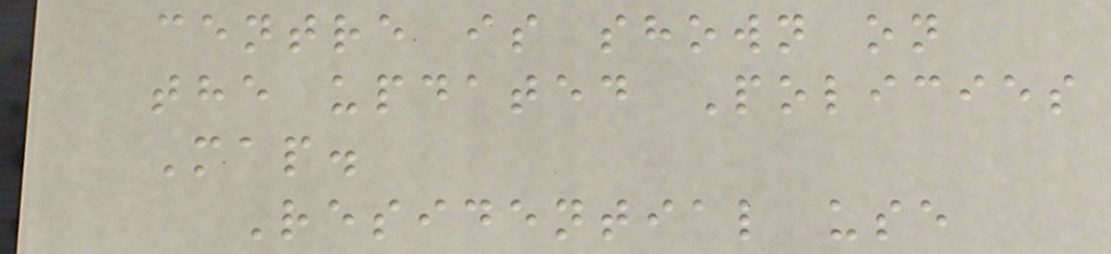centre is shown on
the updated Policies
Map.
Residential use
